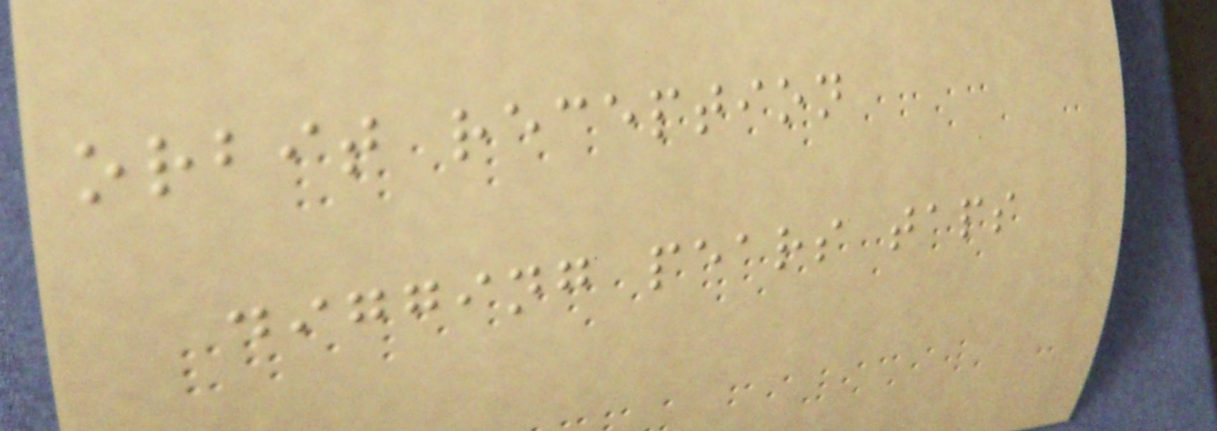orbit reception
digging pears taps
